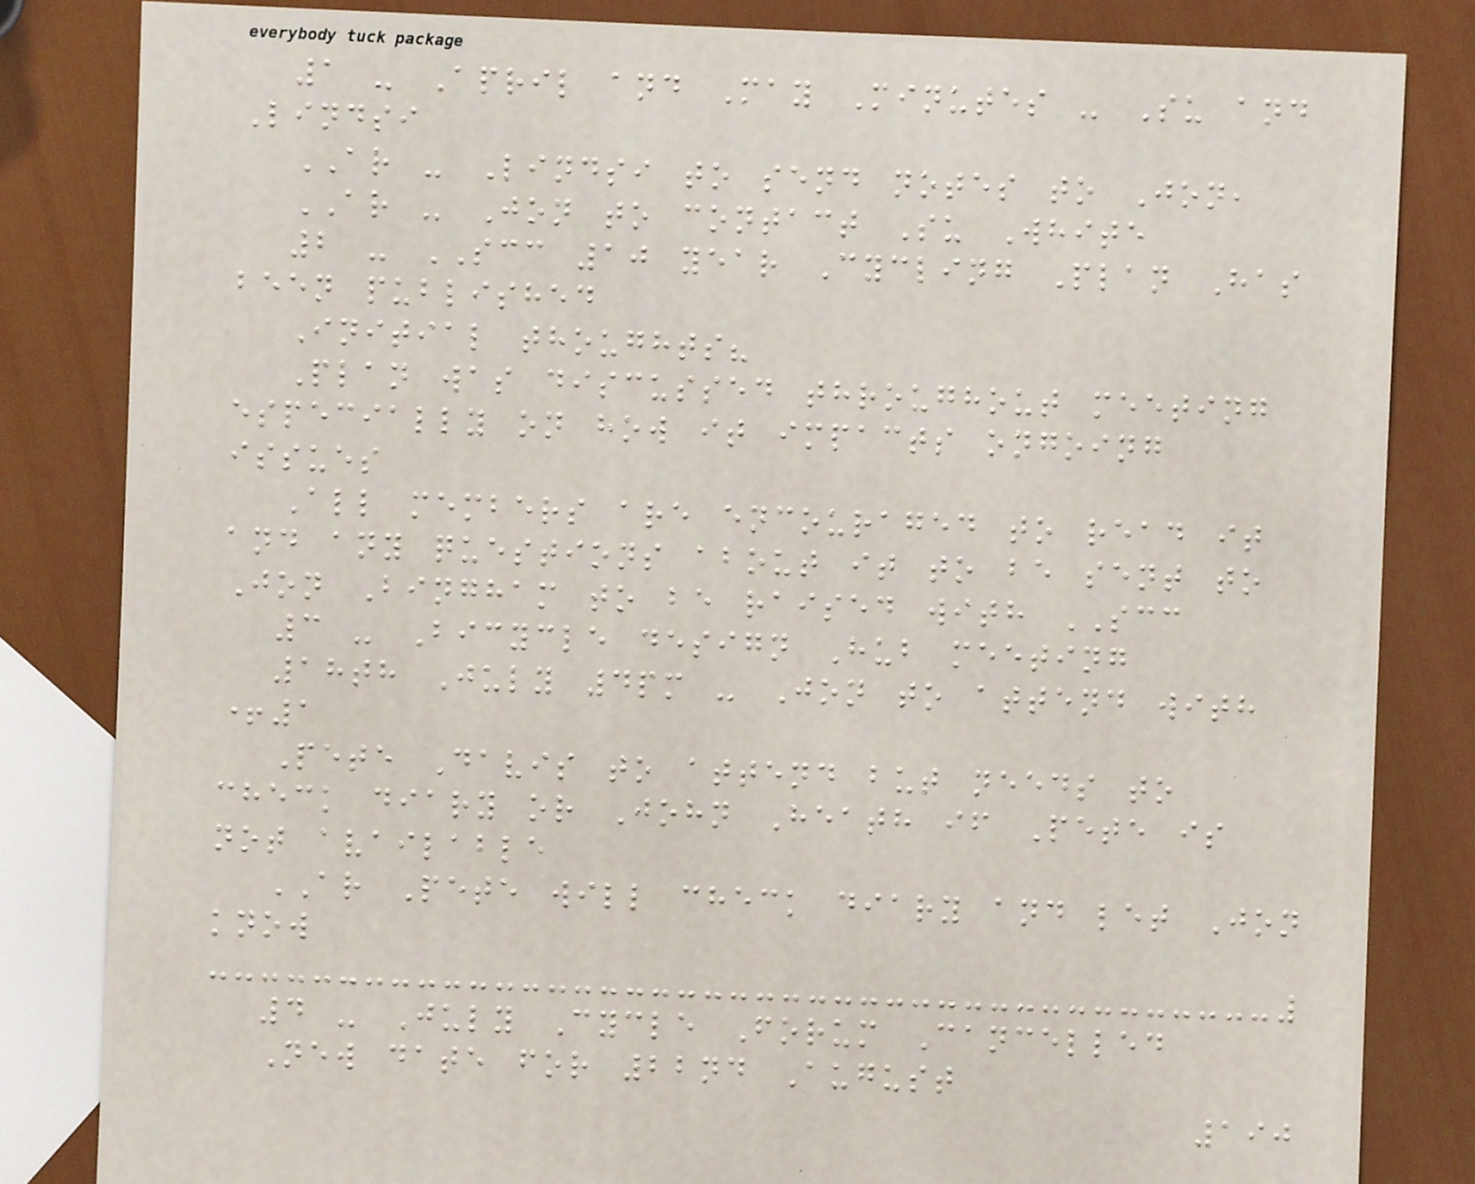1 - April and May Minutes - Su and
Lindsi
AR - Lindsi to send notes to Jon,
AR - Jon to contact Su White
2 - SCC 10 year Cycling Plan Has
been published
Initial thoughts?
Plan was discussed throughout meeting
especially on how it impacts ongoing
issues
All members are encouraged to read it
and any questions about it to be sent to
Jon Bingham to be raised with SCC
3 - Bicycle design Hub meeting
18th July 4pm - Jon to attend with
+1
Pete Davis to attend but needs to
check diary or John Heath if Pete is
not available
AR Pete will check diary and let Jon
know
4 - July Cycle Forum Cancelled
New date for 22nd August
190
